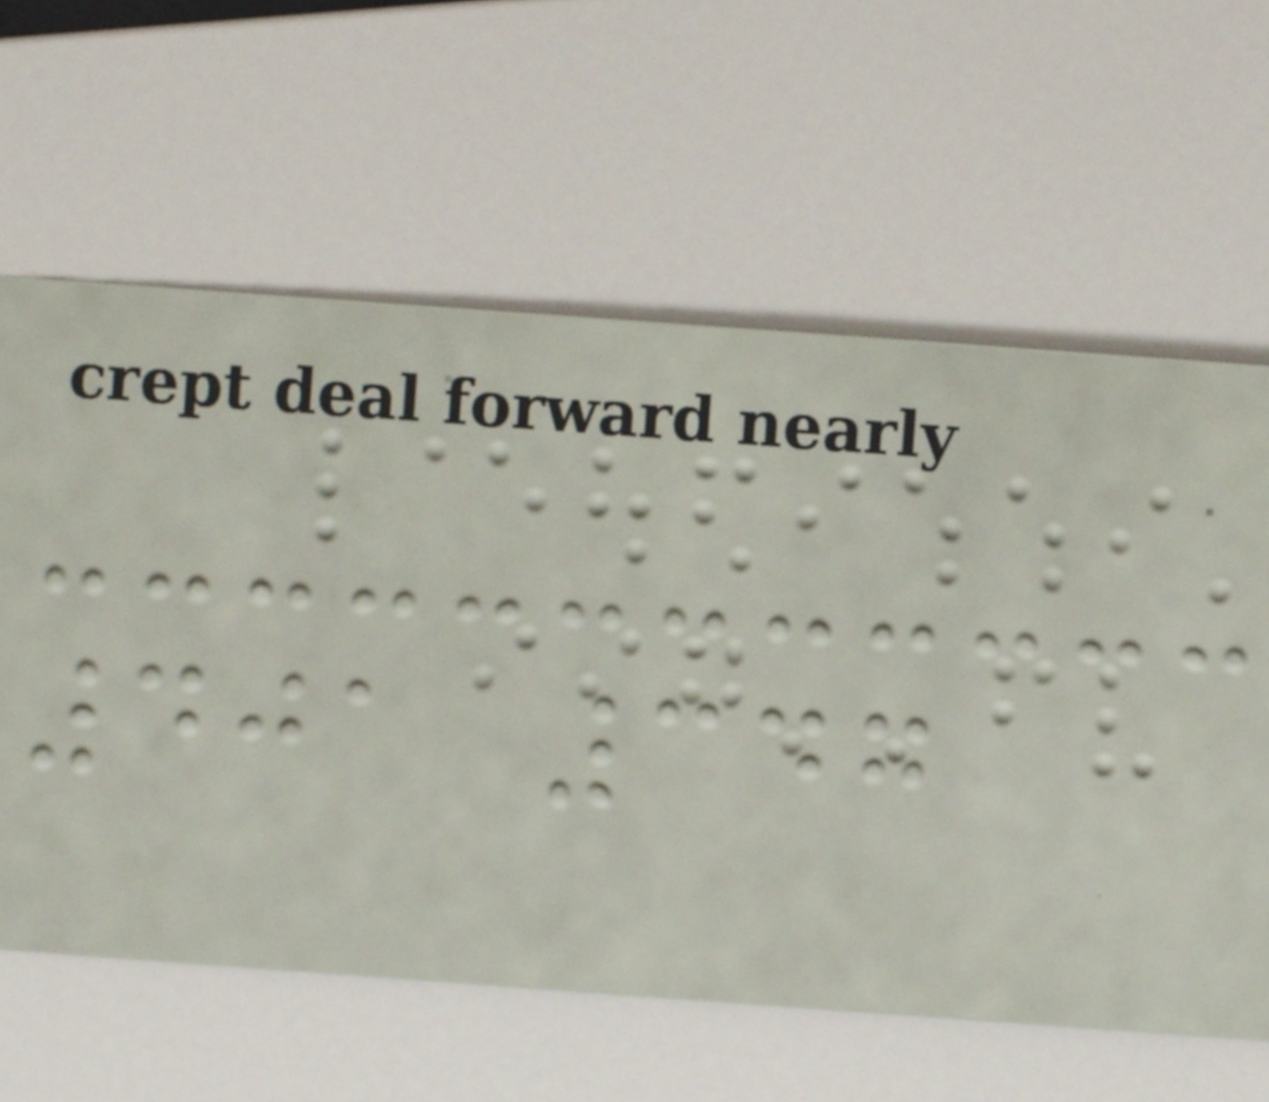401 347
